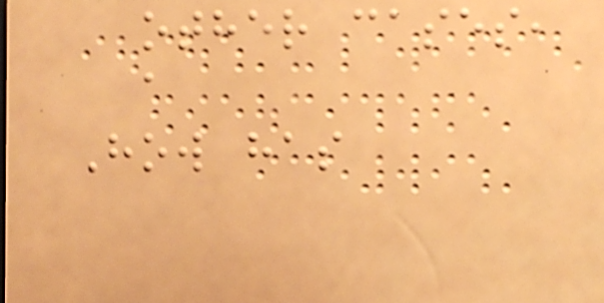other cases,
a
How has
